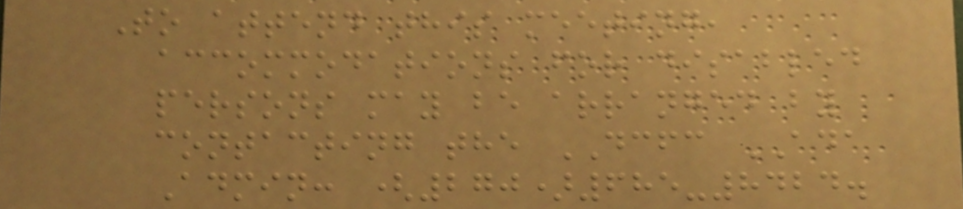To attend this meeting,
accommodations for disabled
persons may be arranged by
contacting the DCFC ADA
Admin: (270)685-8424.
